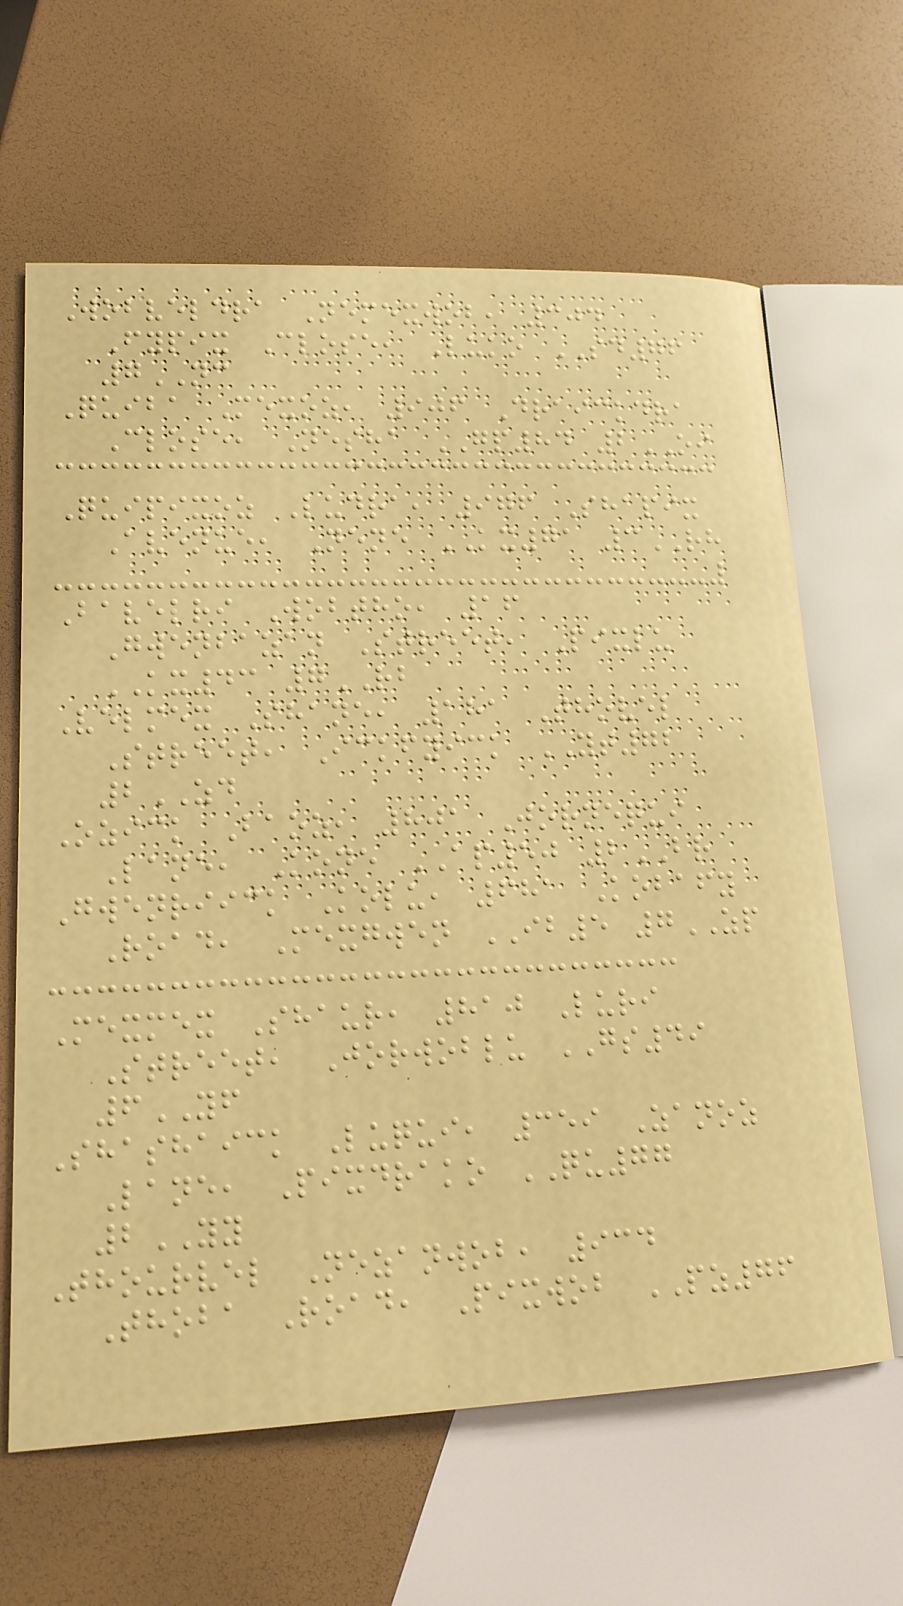Wobveldra Nemexwob, 304
Fypix Close, Luko SD76
7NC
Quiba Mexoz, 906 Draickdra
Close, Nesha GP84 2OI
Quipixoz Ludra, 976 Shapix
Avenue, Nene KX71 3RH
Bavelri Wobtho, 16
Gwenbazan Street, Pixlu
KX43 7RB
Velmex Shane, 181 Thovel
Street, Ickfyick YT72
2ZD
Ozick Baoz, 801 Jornequi
Lane, Kone AP50 2BR
Gwenriick Kolu, 681 Kobafy
Road, Mexgwen IB5 7ZP
Mexmex Shaur, 810 Luri
Street, Jorwoblu GS49
6YF
Shashaick Luqui, 359 Zanoz
Lane, Pixdrako QU77
2YY
Thourvel Nezanwob, 934
Thoba Road, Pixwob PZ76
